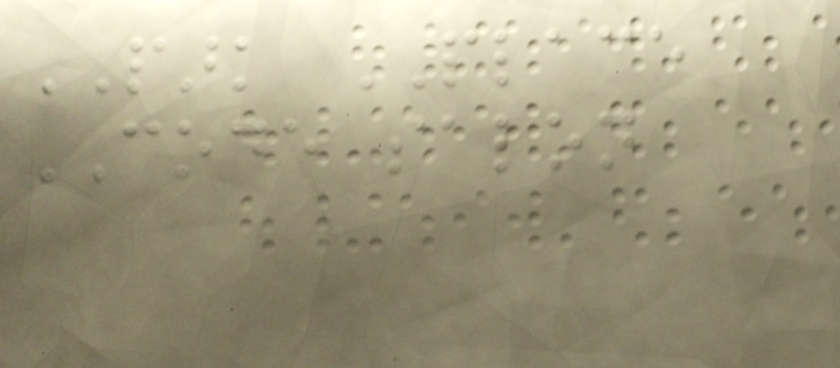PARK PLACE
CODE salon
